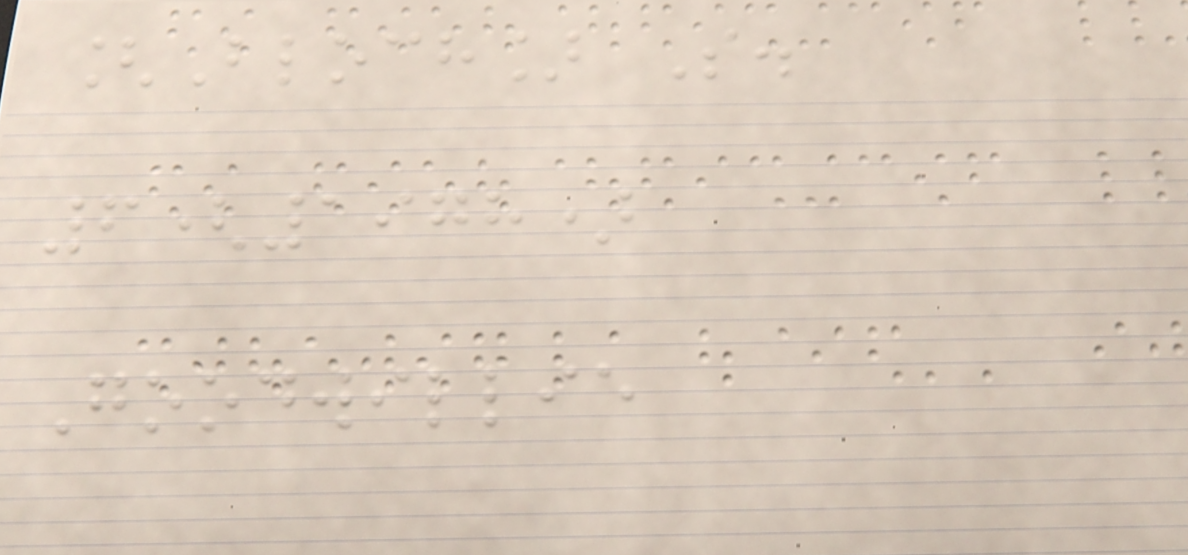[Bloch] S.
6(1978)
Goodwillie
